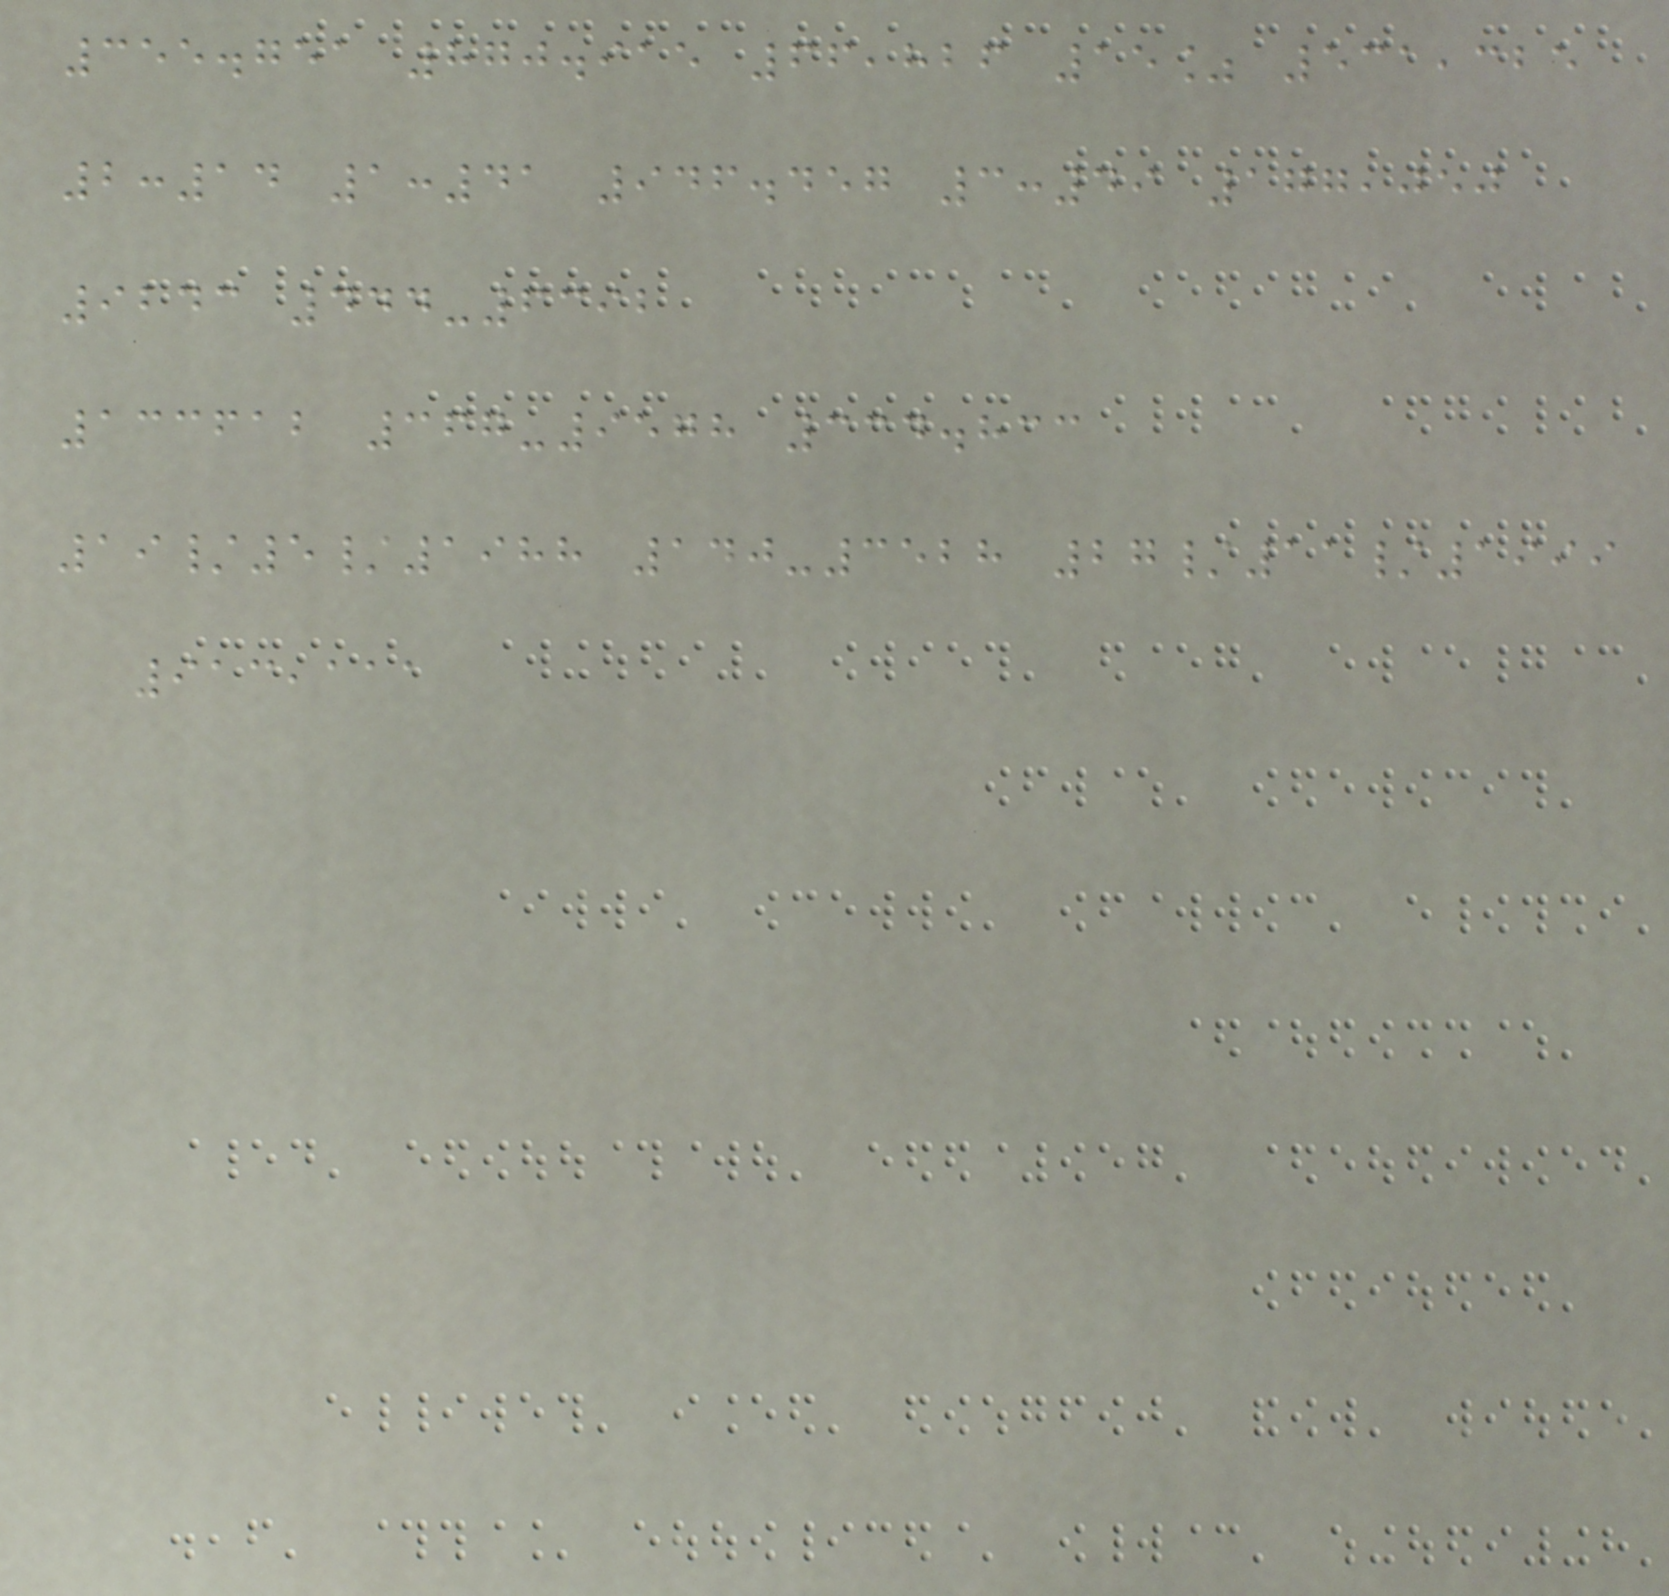355.751 870.915 66,826 15% 531,325
2:14 1:41 946.457 3:49 177,050
9243 444-6392
133612 367-9578 334.833
19/5/1988 140-3528 27/11/1999
913,111
